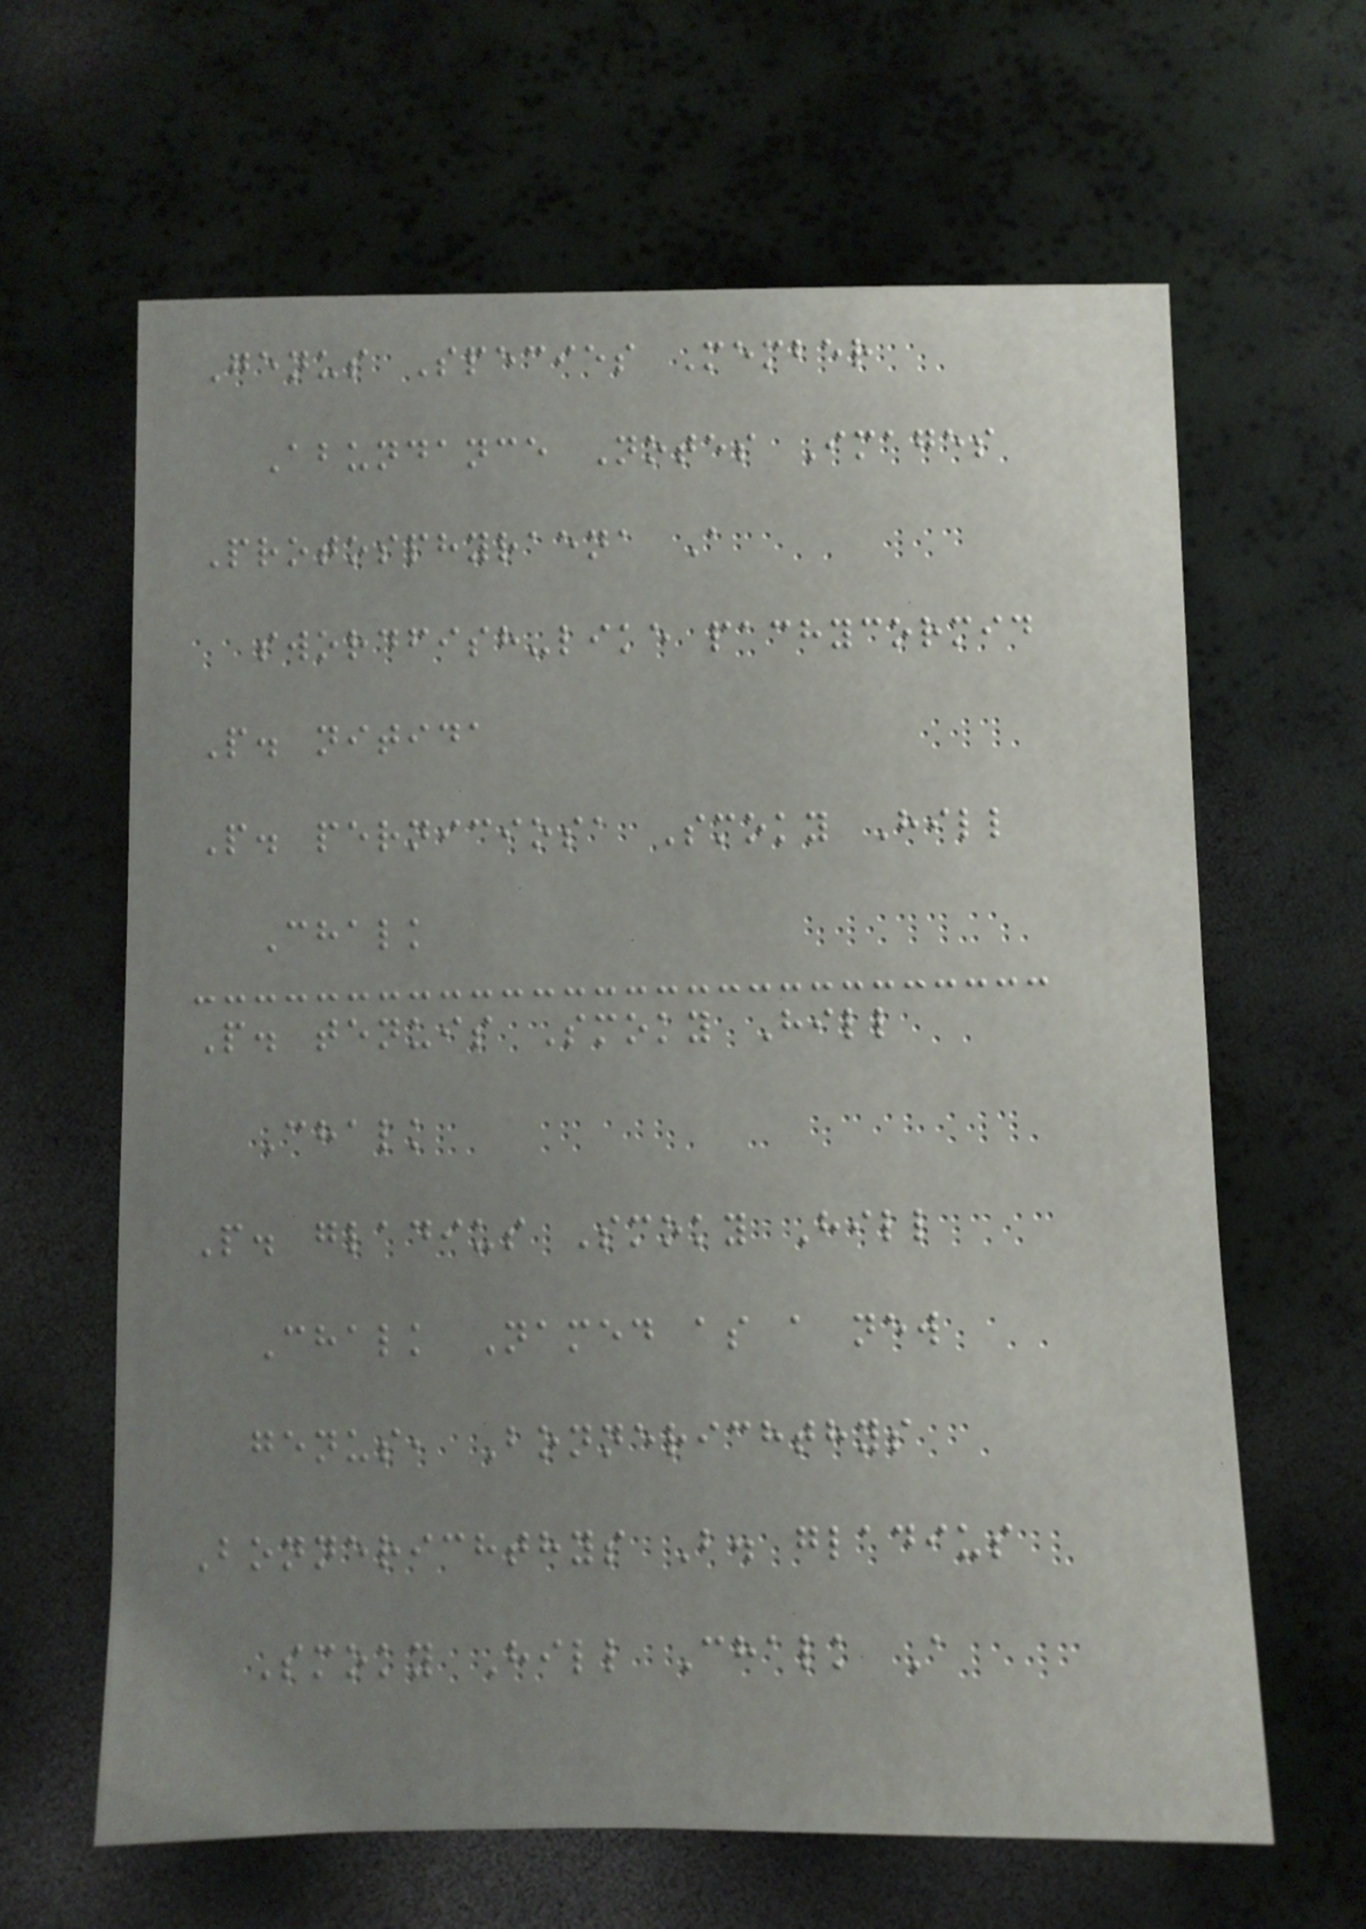Genus Species Member
Abundance Notes Images
Protosphyraena A
swordfish-like pachycormid
P. nitida
P. perniciosa Smoky Hill
Chalk
P. tenuis Smoky Hill
Chalk
P. gladius Smoky Hill
Chalk Named as a new
genus, Bonnerichthys
Bonnerichthys B. gladius
Smoky Hill Chalk A
